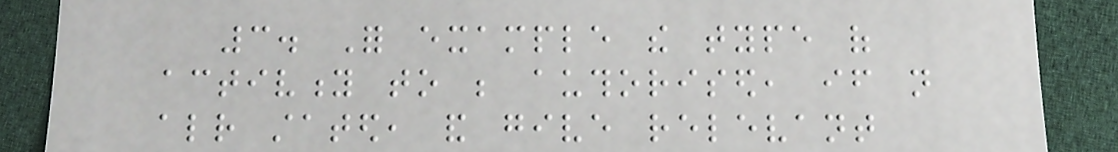3. For example the type of
activity to be authorised, if not
already stated, and give relevant
